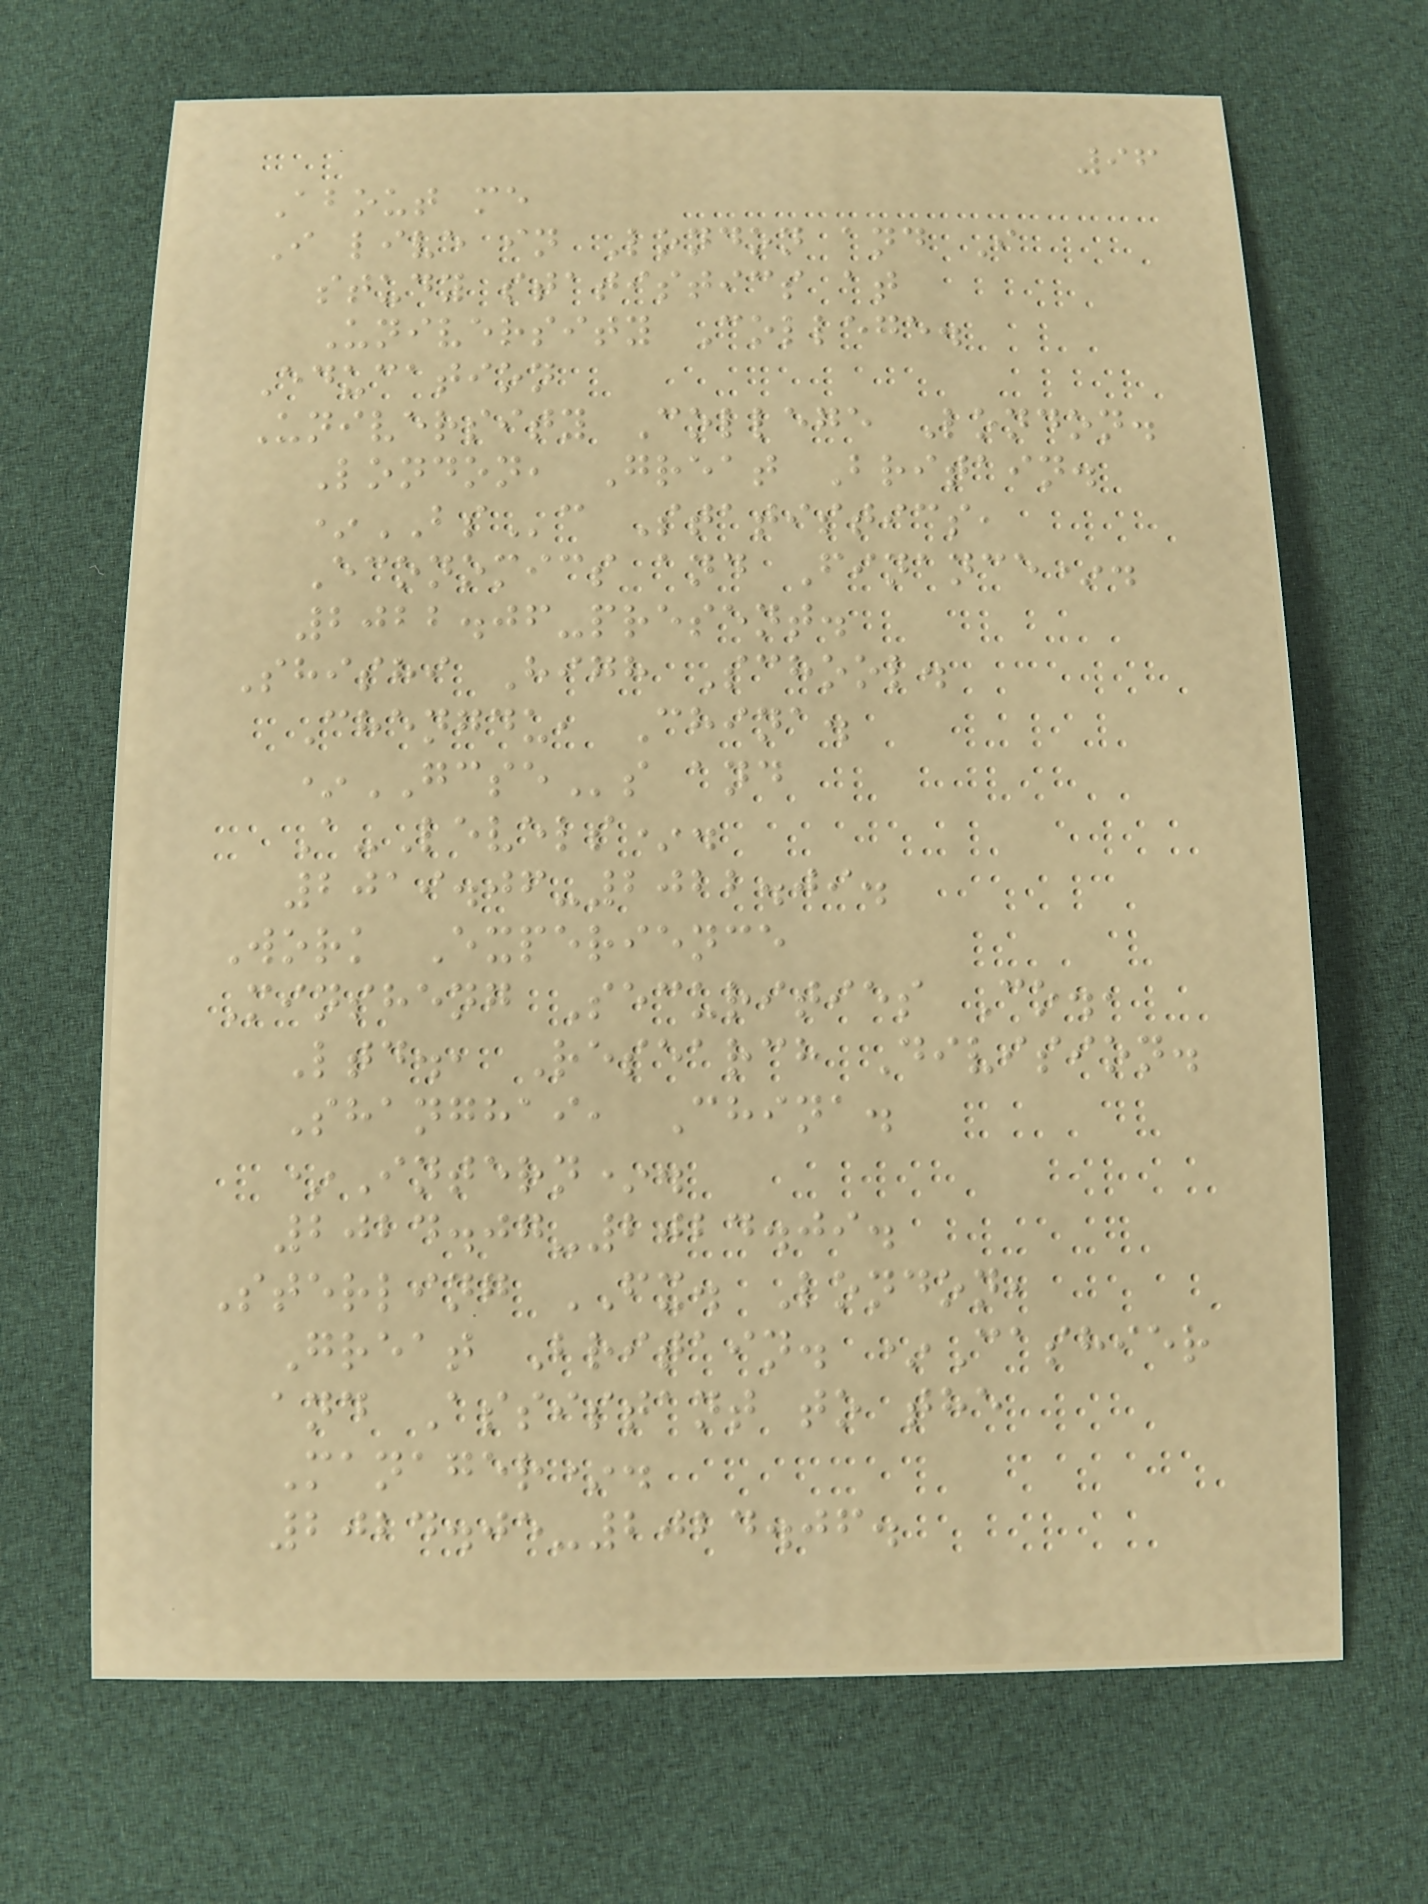96
About me
I live in London and I
study statistics at
University College.
Education
University College London.
London, Great Britain.
*BSc Statistics,
Economics and Finance*.
2022.06-present.
Shishi High School.
Chengdu, China.
*GCSEs and
A-Levels*.
2019.06-2022.09.
Work Experience
Minsheng Securities Co.,
Ltd., Research Division.
Shanghai, China.
*Intern*.
2024.07-2024.09.
Sterling FX. London,
Great Britain. *Cashier
and Assistant to the
Manager*.
2024.05-2024.06.
